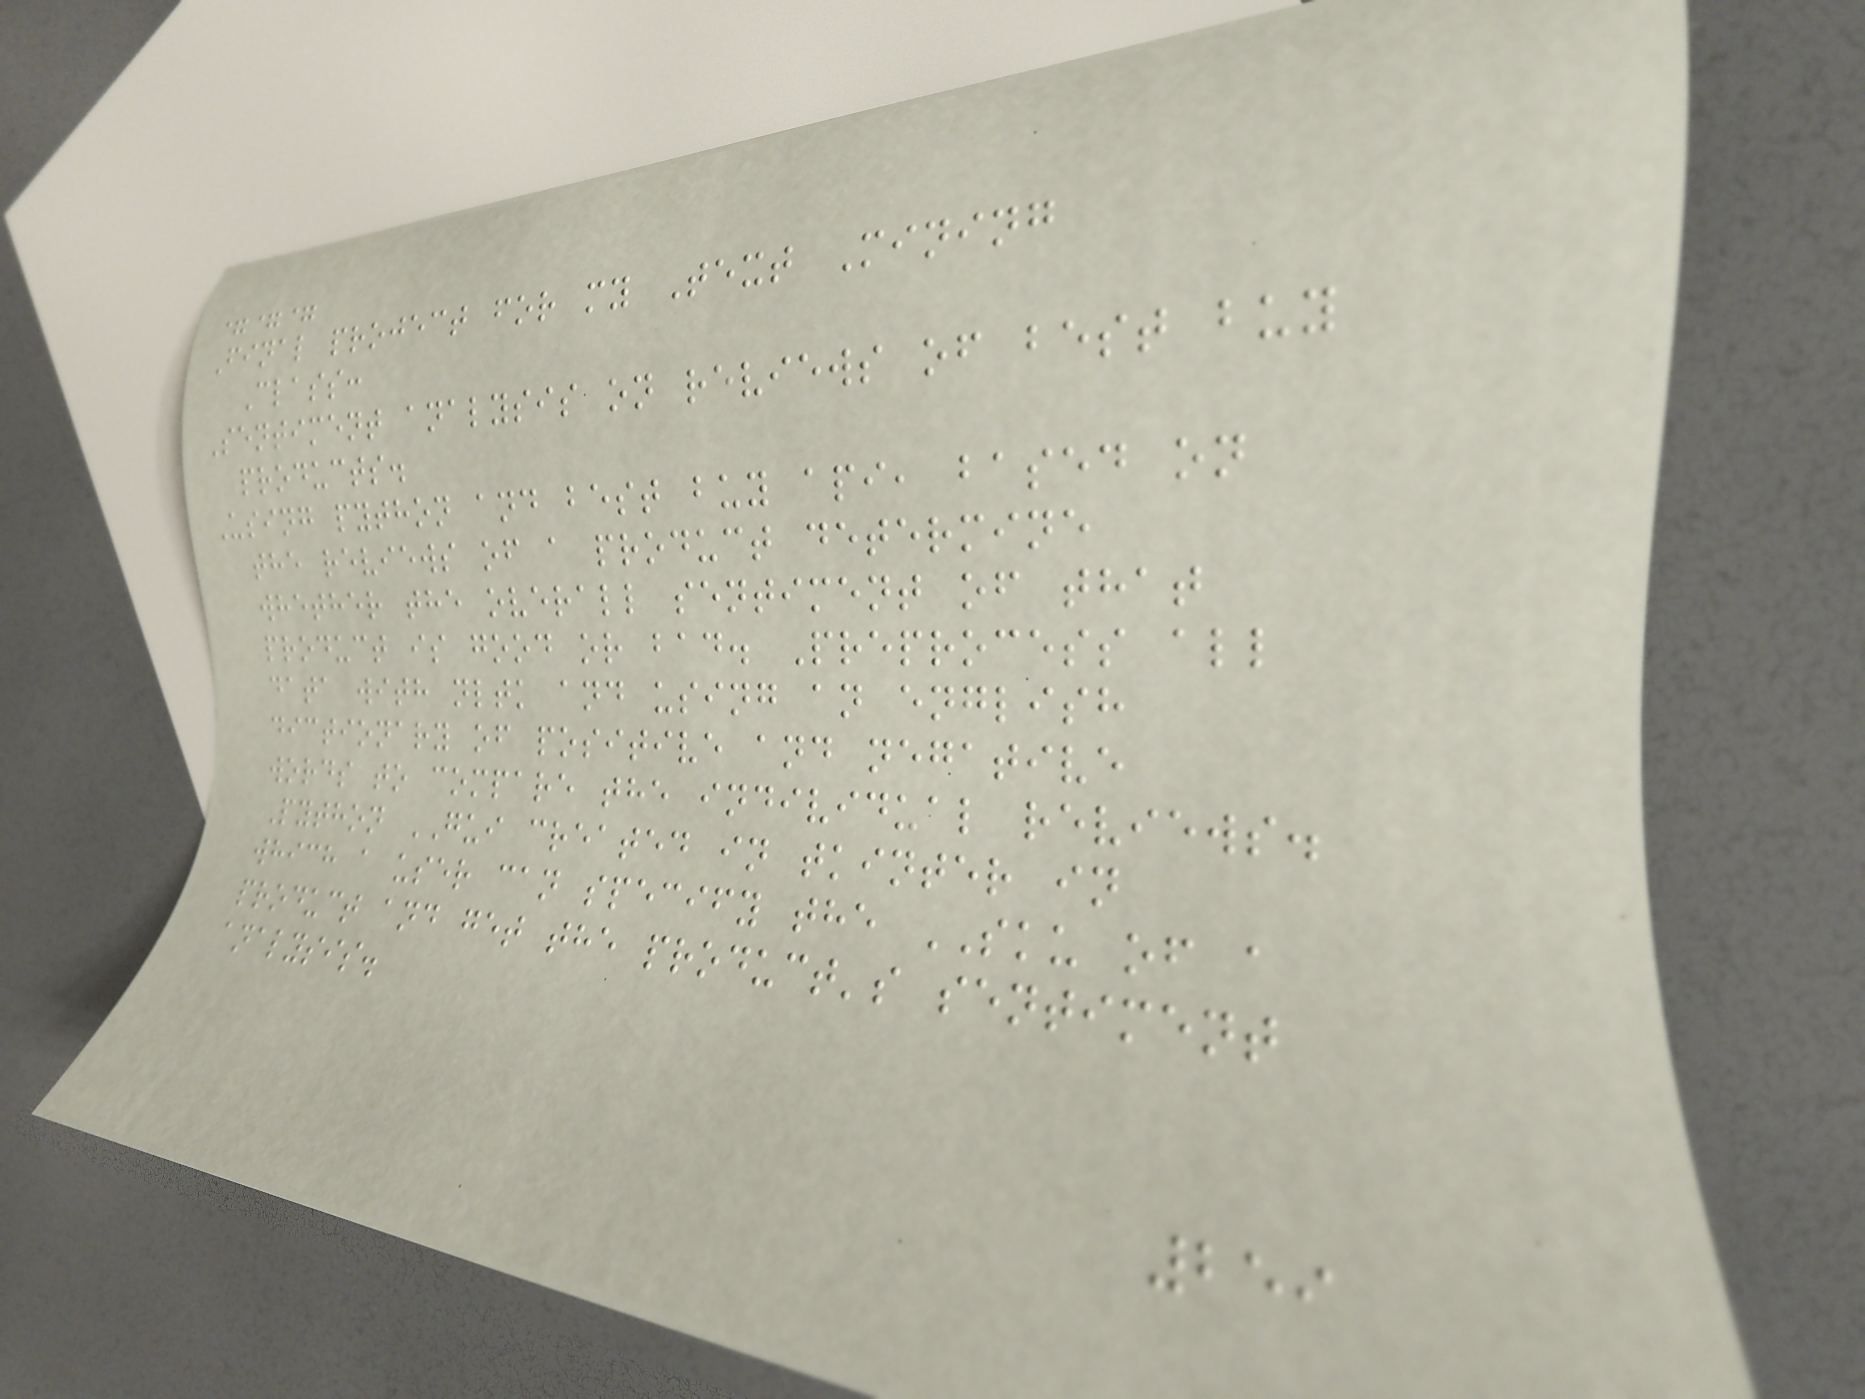===
Final project for my Text Mining
Class:
Sentiment analysis on reviews of best buy
products.
Using python and best buy api, based on
the reviews of a product determine
whether the overall sentiment of that
product is good or bad. Preprocess all
data with nltk and using an english
dictionary of positive and negative
words to compare the individual reviews.
Python GUI created in tkinter in
which a user can specify the SKU of a
product and get the product's sentiment
analysis.
259
